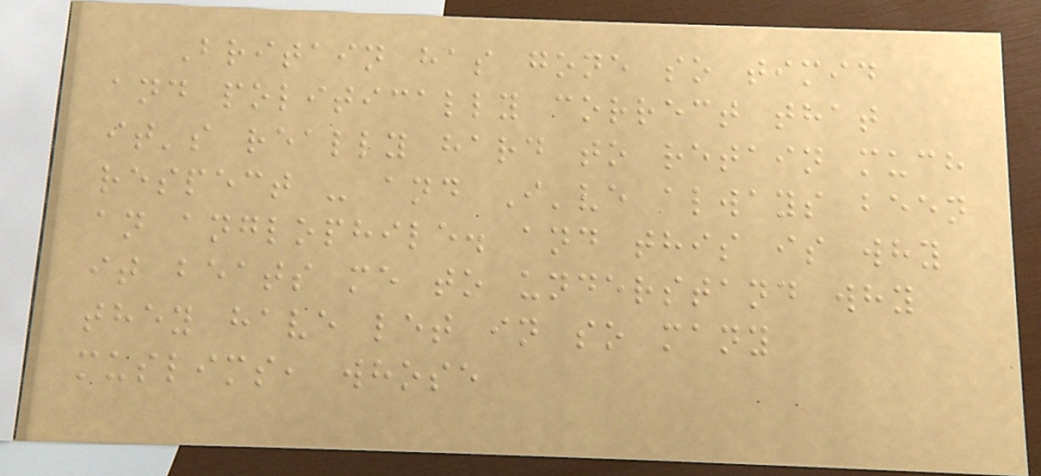Britain has gone so timid
and politically correct that
it's really hard to retain much
respect - and I've always been
an anglophile. and this is why
it beats me to understand why
they have let in so many
muslims, whose
